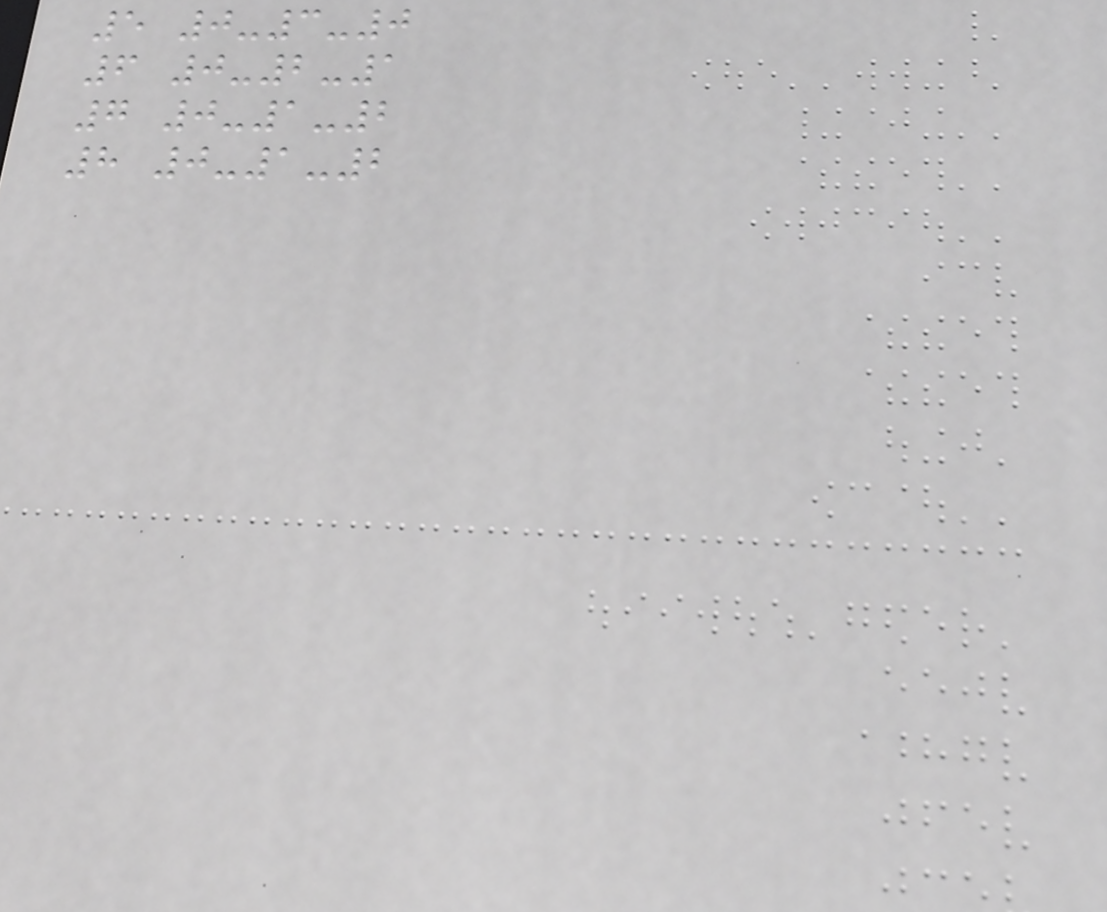5 0-3-0
6 0-2-1
7 0-1-2
8 0-1-2
